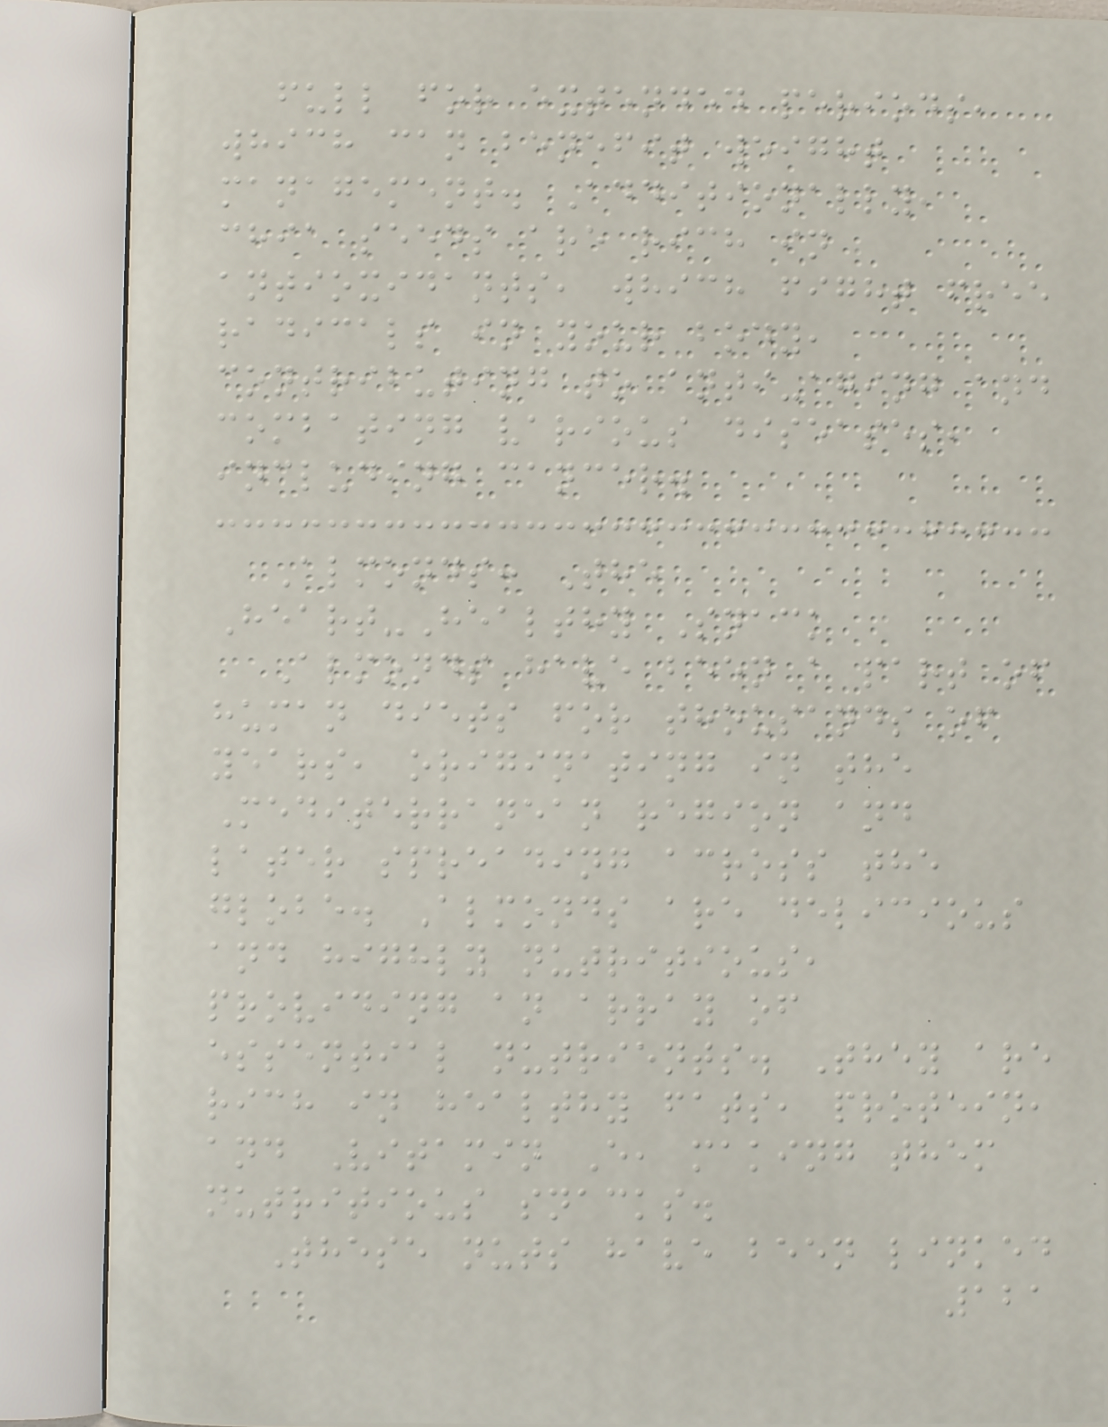full for extended periods,
which can benefit weight
management. Additionally,
chia seeds are rich in
antioxidants, which fight free
radicals in your body,
contributing to anti-aging and
combating various diseases,
including cancer.
Almonds: The
Heart-Healthy Snack
Almonds have been a part of
human diets for thousands of
years, originating in the
Mediterranean region and
later spreading across the
globe. Almonds are delicious
and highly nutritious,
providing an array of
essential nutrients. They are
rich in healthy fats, protein,
and Vitamin E, making them
nutritious snacks.
These nuts have been linked
121
